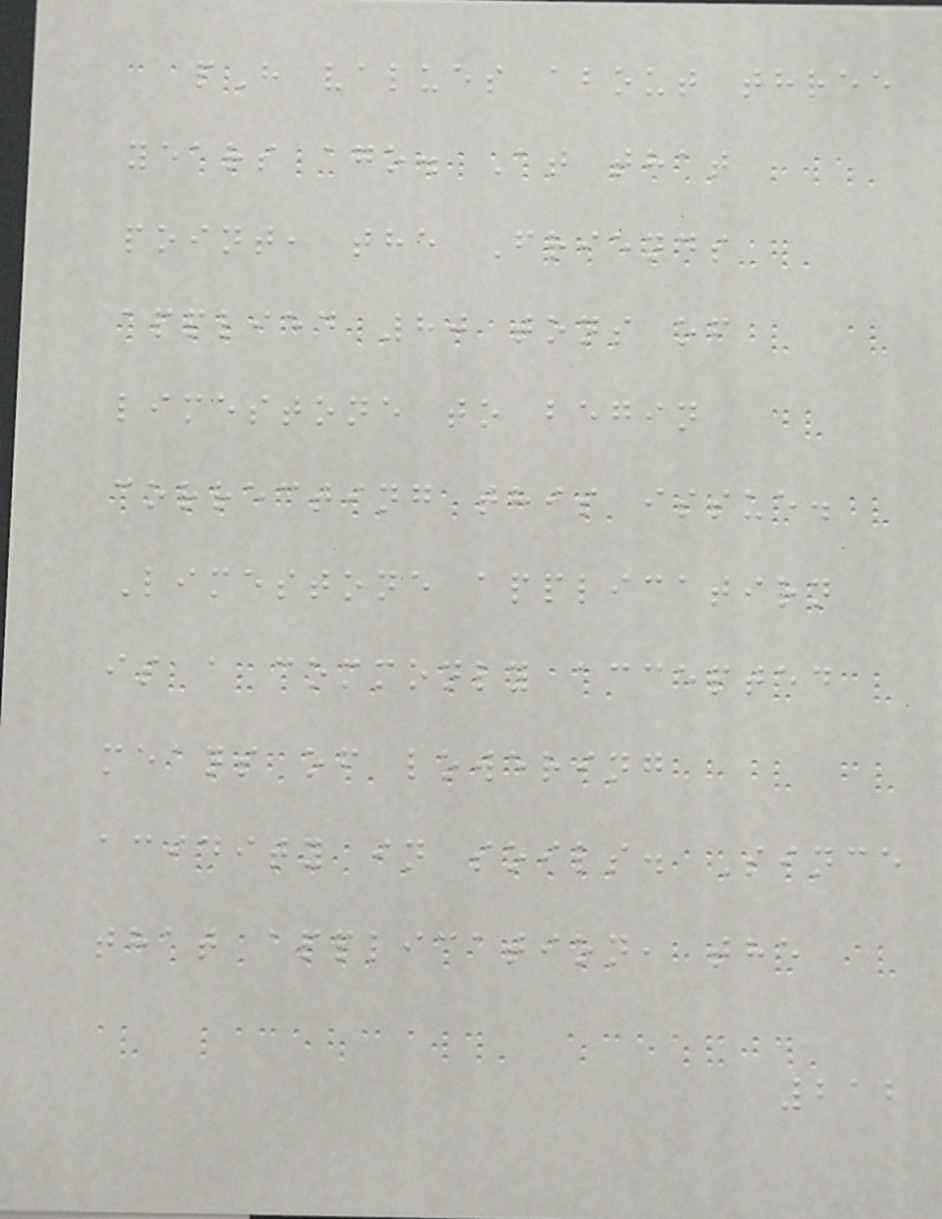pH values about three
years ago. At that
point, the Friends
applied 80 tons of
limestone to begin
correcting this issue.
Limestone application
is a commonly accepted
means of lowering
acidity in soils. Since
that application, the
212
